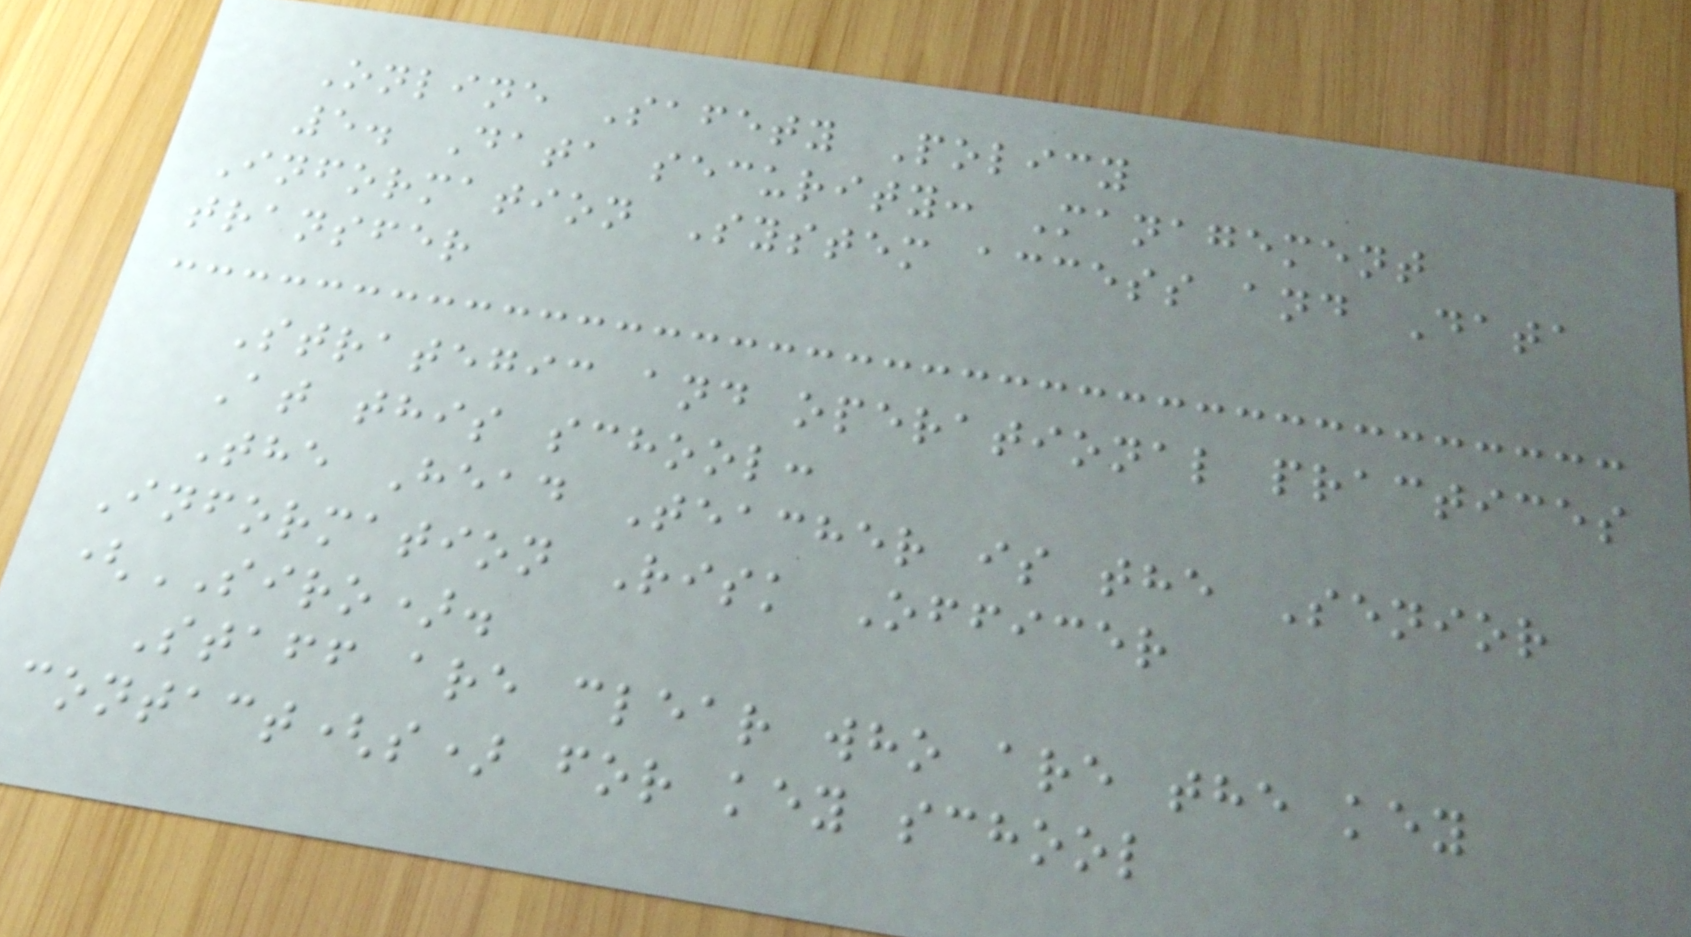Online Safety Policy
5. Data security: Management
Information System access and Data
transfer
Strategic and operational practices
At this school:
The Head Teacher is the Senior
Information Risk Officer
(SIRO).
Staff are clear who are the key
contact(s) for key school
